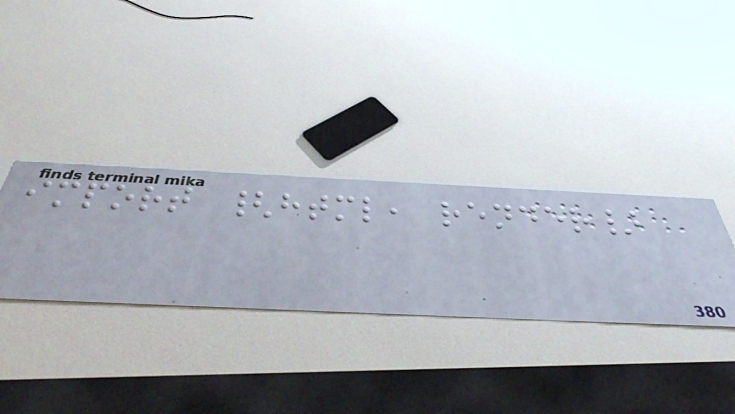import {html, render}
